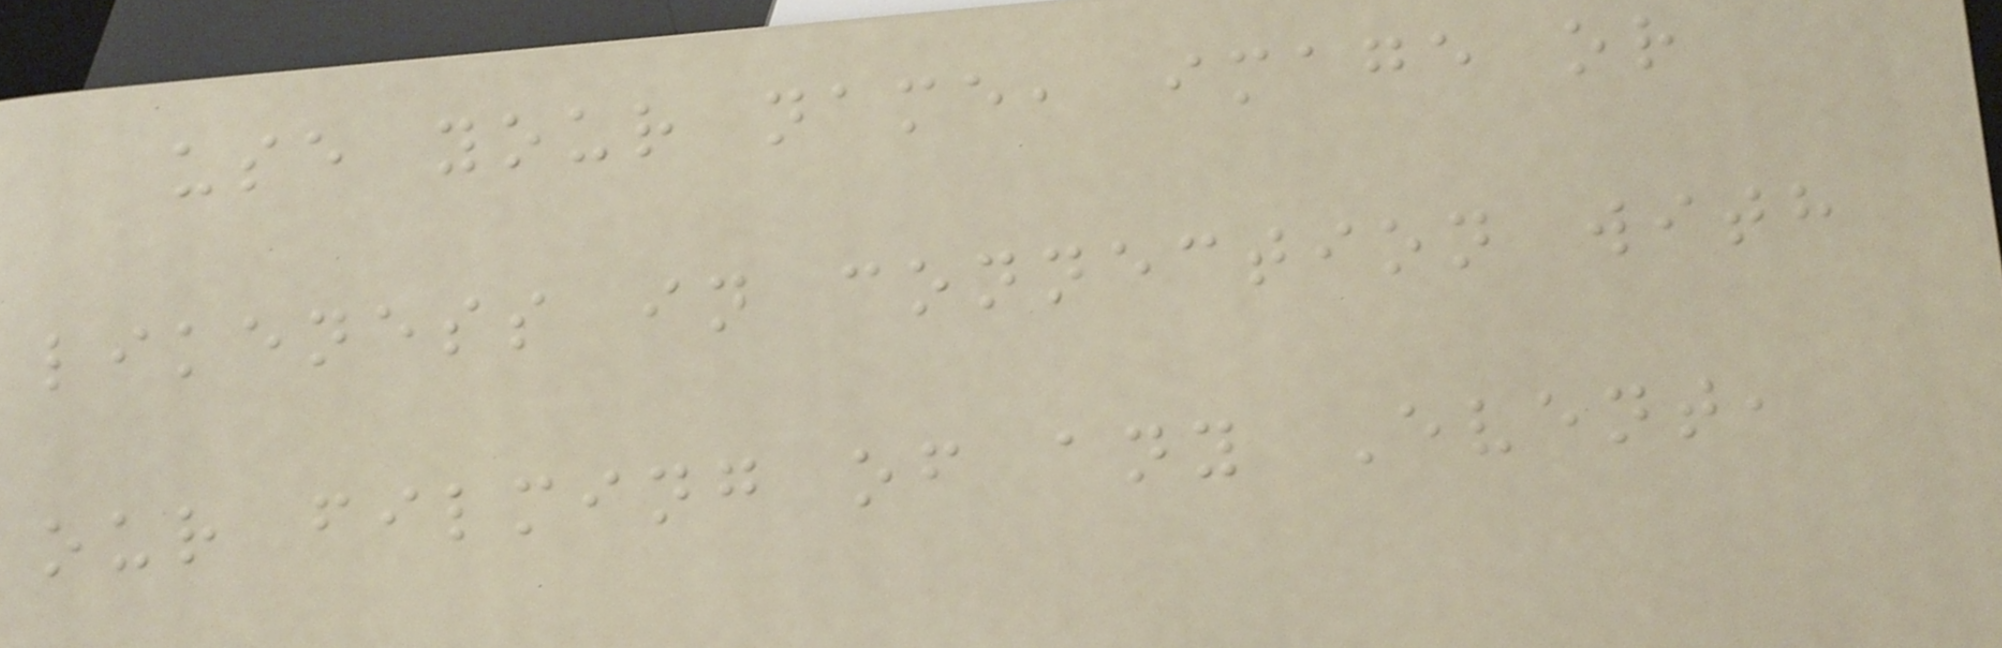use your name, image or
likeness in connection with
our filming of any Event,
